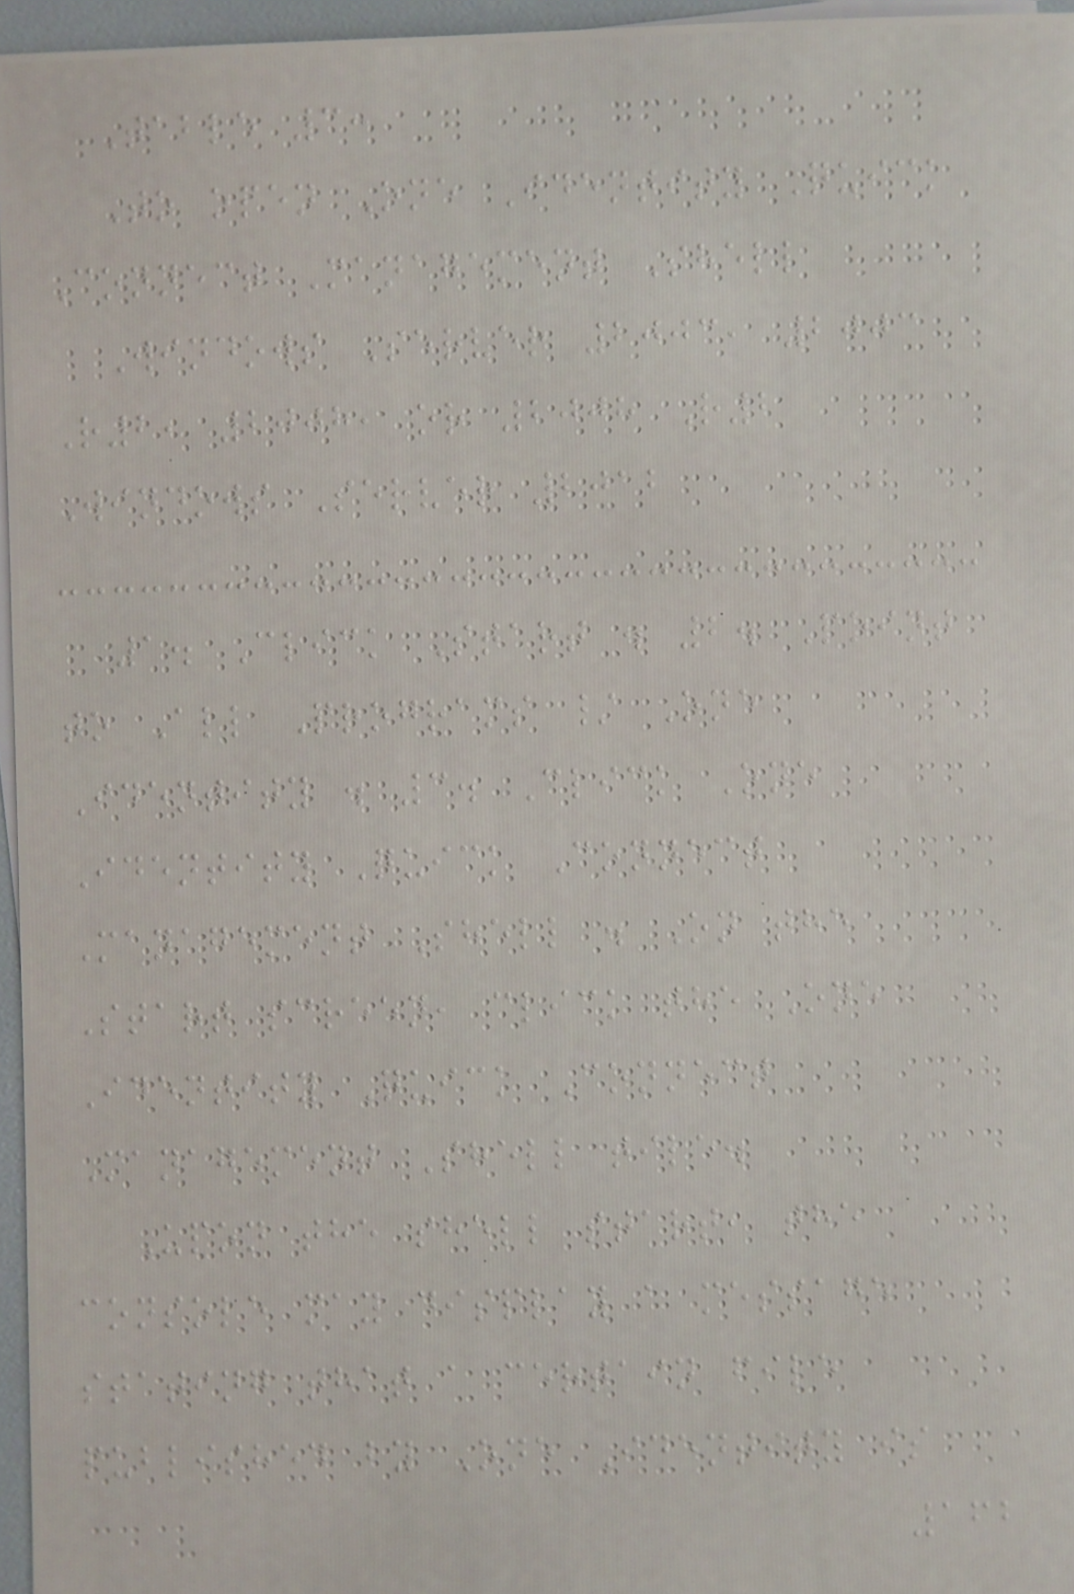Table 3:
To open One Identity Quick
Connect Management Shell
Windows Server 2003, 2003
R2, 2008, or 2008 R2
Windows Server 2012
1. Click Start . 2. Point
to All Programs / One
Identity . 3. Click One
Identity Quick Connect
Management Shell . On the
Start screen, click the One
Identity Quick Connect
Management Shell tile.
Upon the shell start, the
console may display a message
stating that a certain file
published by One Identity is
162
